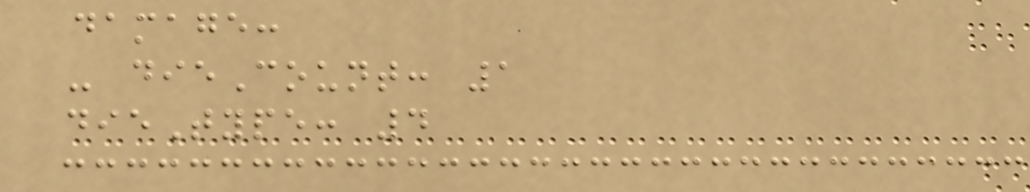damage:
- dieCount: 1
dieType: 4
